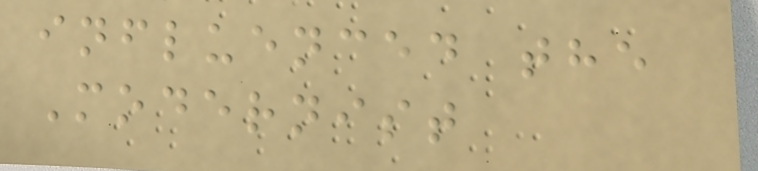influenced the
Modernist
